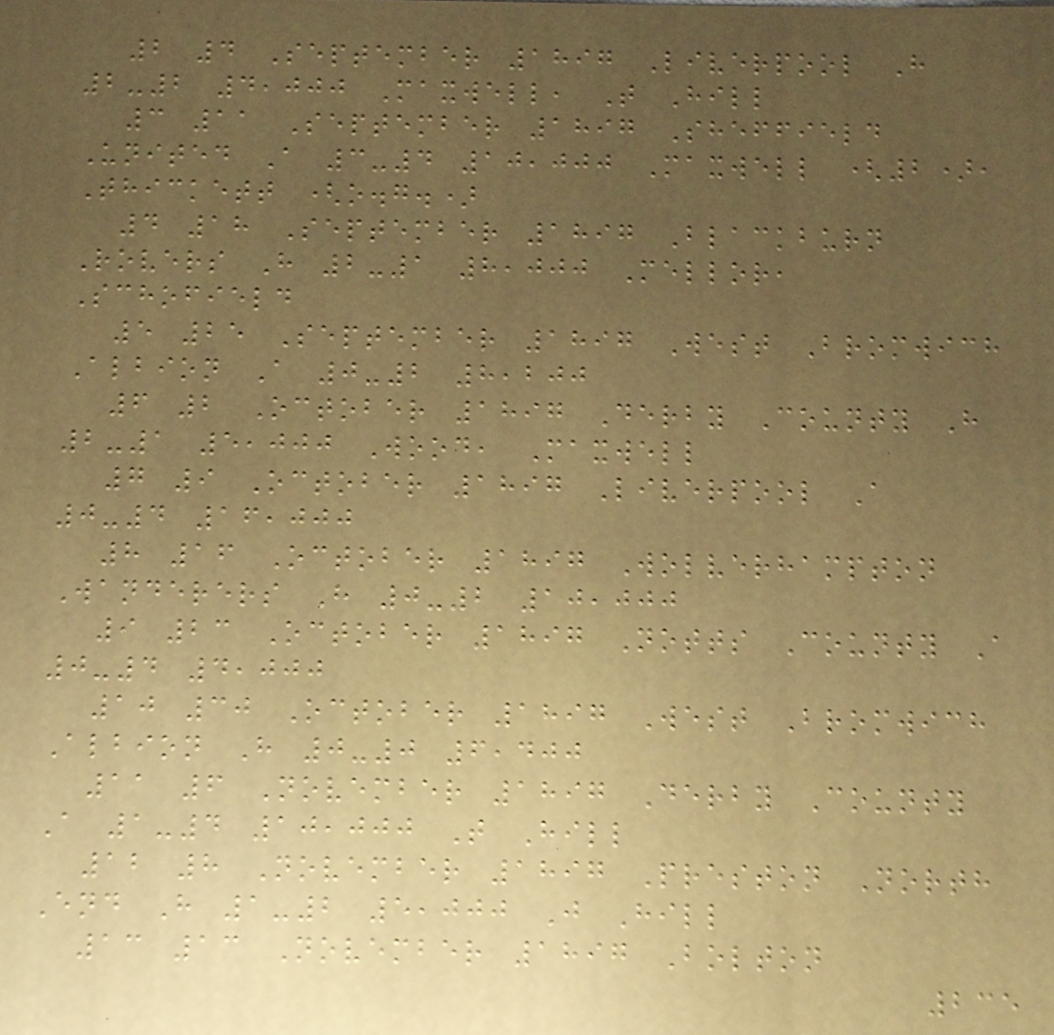2 4 September 1897 Liverpool H
2-2 4,000 Maxwell, T Hill
3 11 September 1897 Sheffield
United A 3-4 10,000 Maxwell (2),
Thickett (o.g.)
4 18 September 1897 Blackburn
Rovers H 2-1 8,000 Mellor,
Schofield
5 25 September 1897 West Bromwich
Albion A 0-2 8,200
6 2 October 1897 Derby County H
2-1 5,000 Wood, Maxwell
7 9 October 1897 Liverpool A
0-4 16,000
8 16 October 1897 Wolverhampton
Wanderers H 0-2 10,000
9 23 October 1897 Notts County A
0-4 4,000
10 30 October 1897 West Bromwich
Albion H 0-0 6,400
11 6 November 1897 Derby County
A 1-4 10,000 T Hill
12 8 November 1897 Preston North
End H 1-2 5,000 J Hill
13 13 November 1897 Bolton
235
